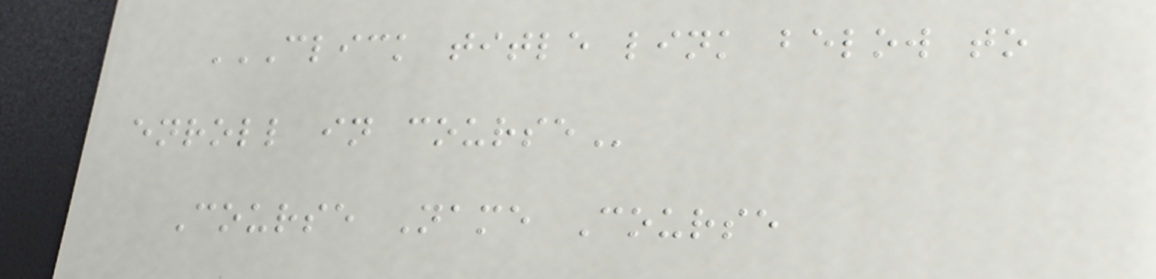CLICK TITLE LINK BELOW TO
ENROLL IN COURSE
Course Name Course
